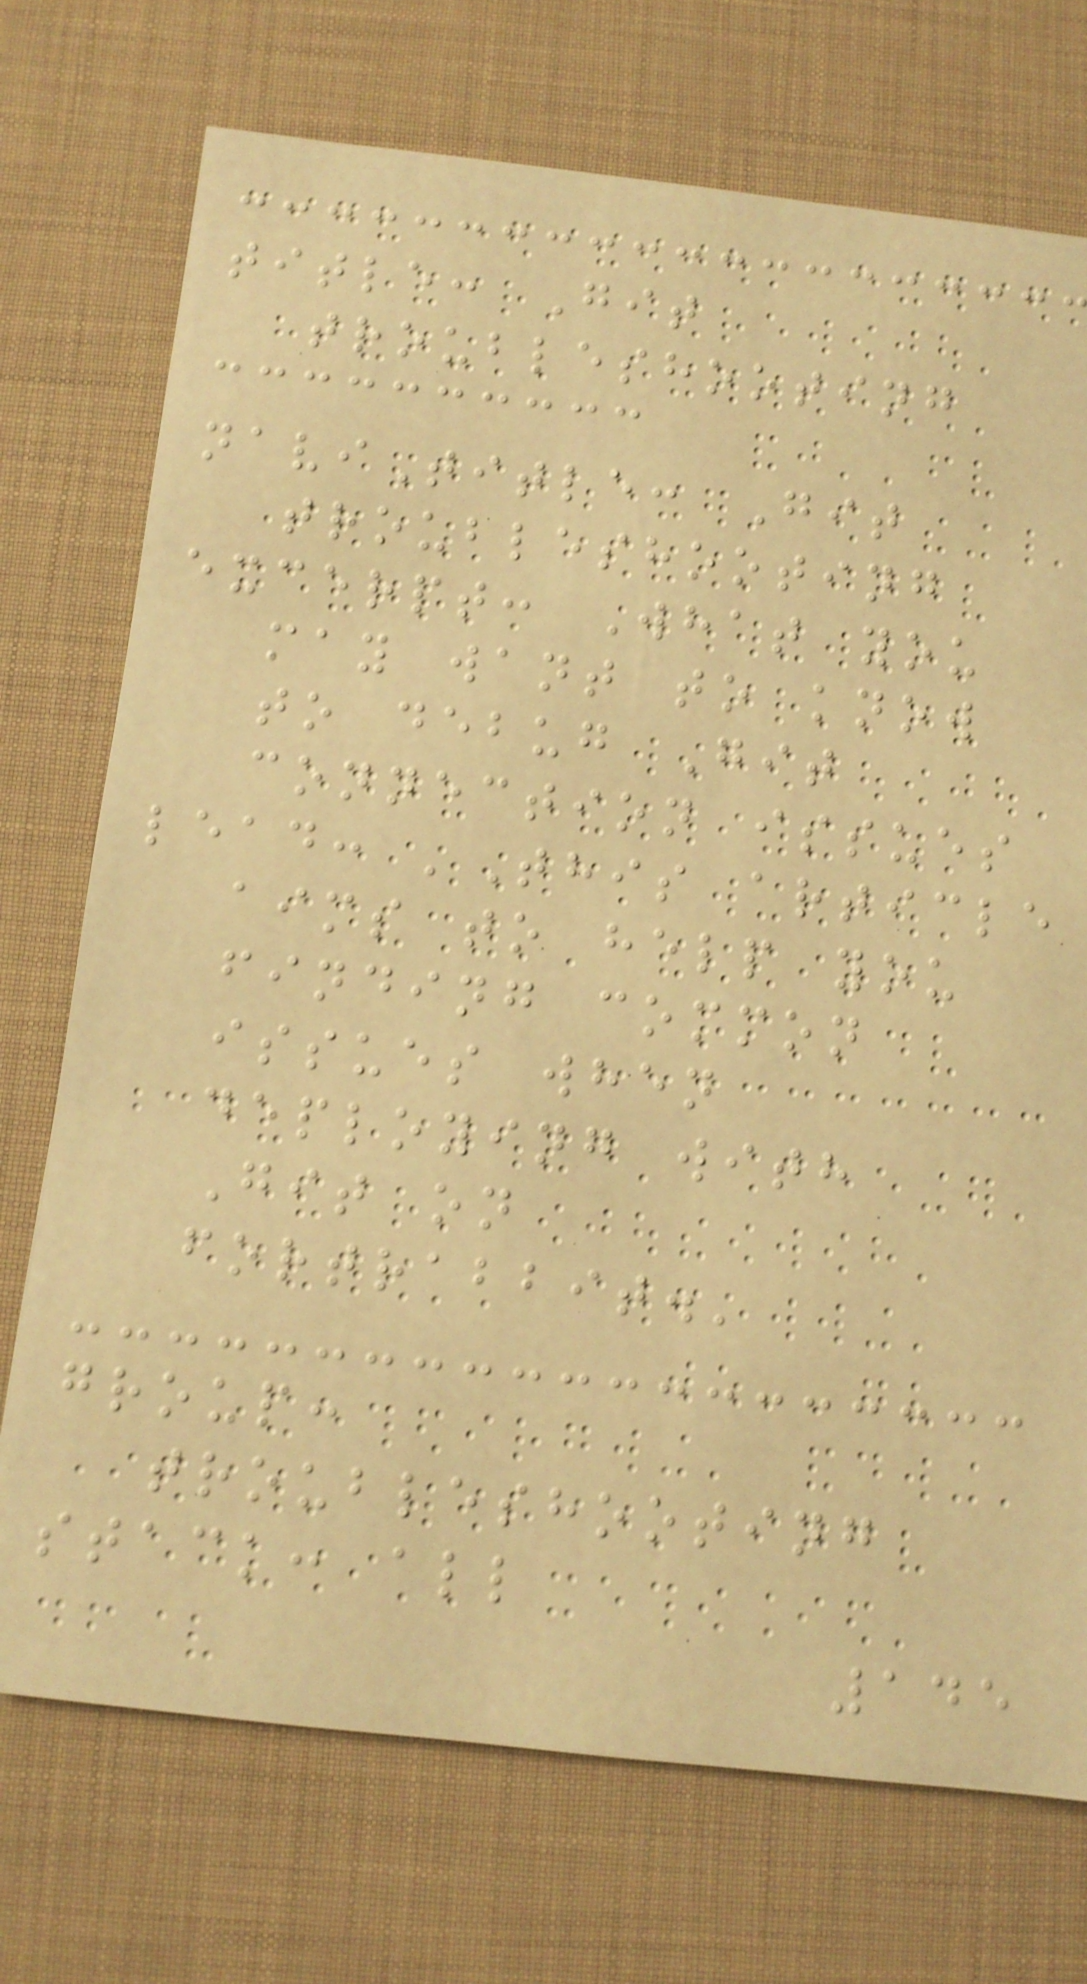title: Git
troubleshooting
naviTitle: Git
troubleshooting
excerpt: What you
may want to know
to debug Git
connection issues
lead: 'This article
aims to help you
finding common
issues when
deploying with
Git on
fortrabbit.'
group:
troubleshooting
stack: all
145
